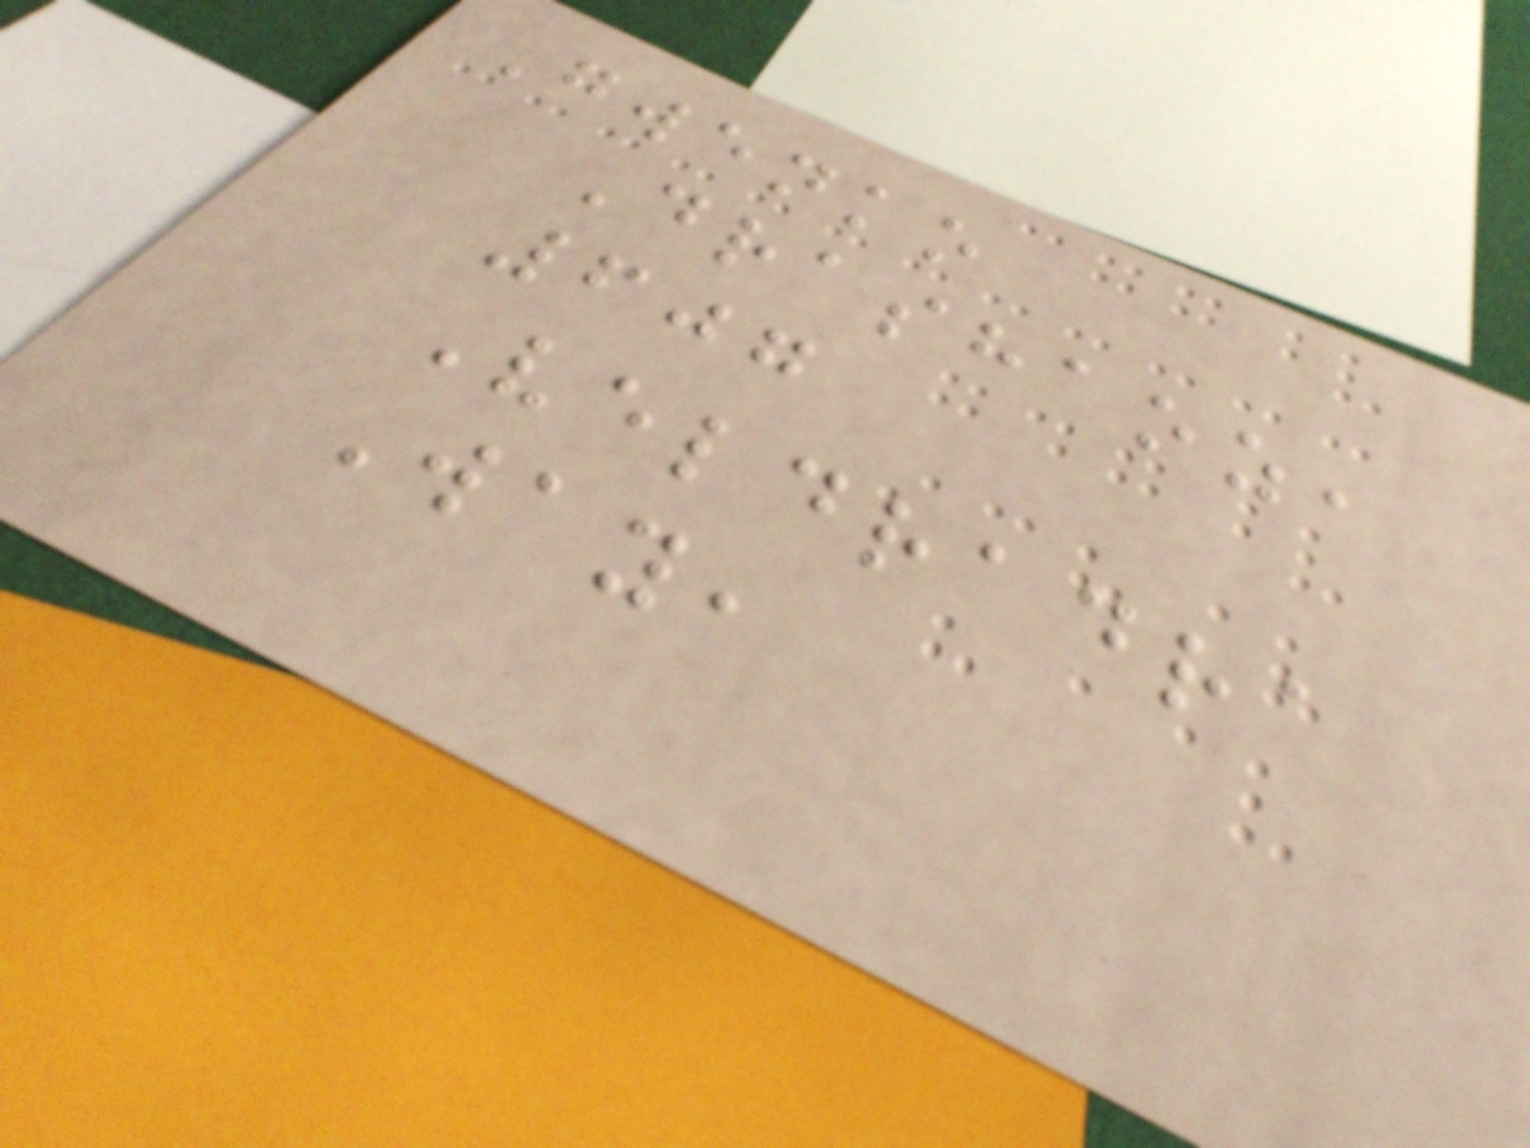Gwenko
Drashaoz,
607
Veldradra
Way,
